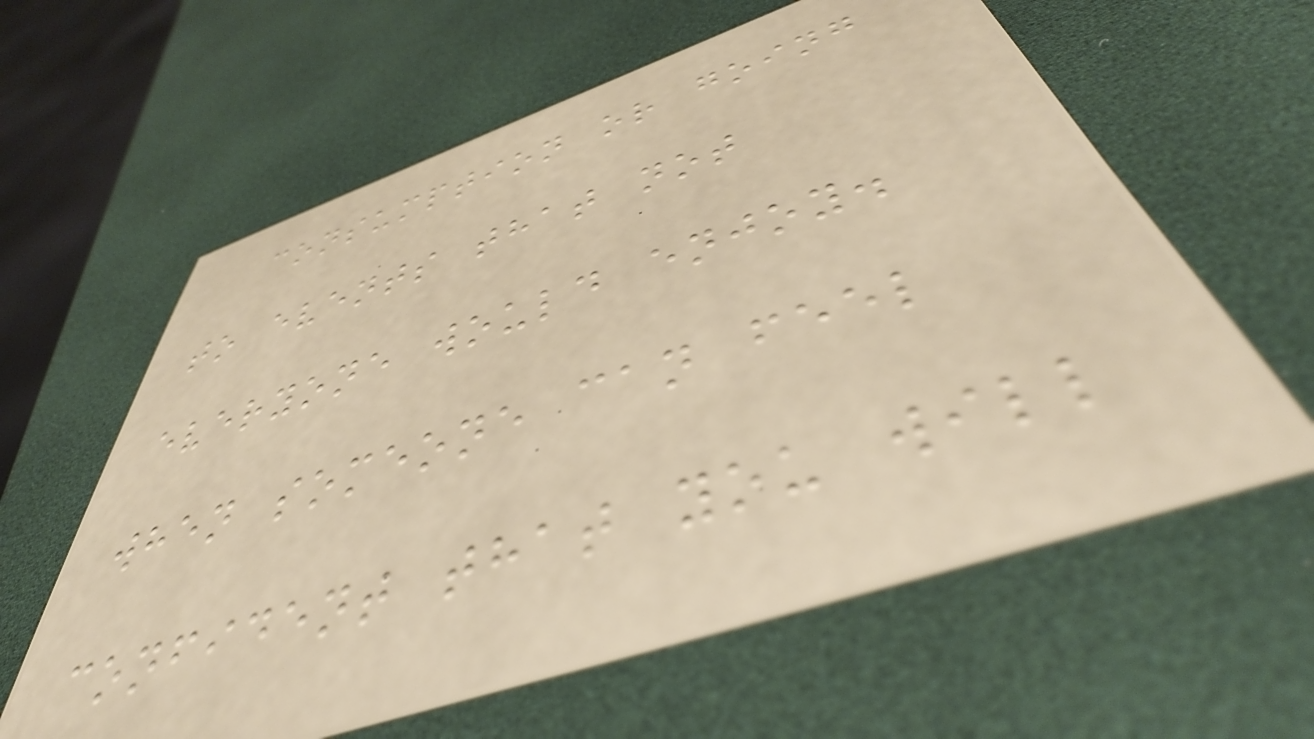consumption or going
to events that not
everyone would enjoy.
when someone can feel
confident that you will
